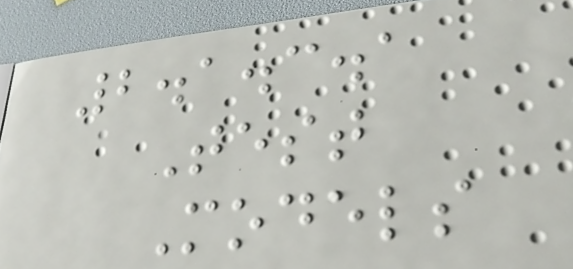2.1.3.1
Test
Models
